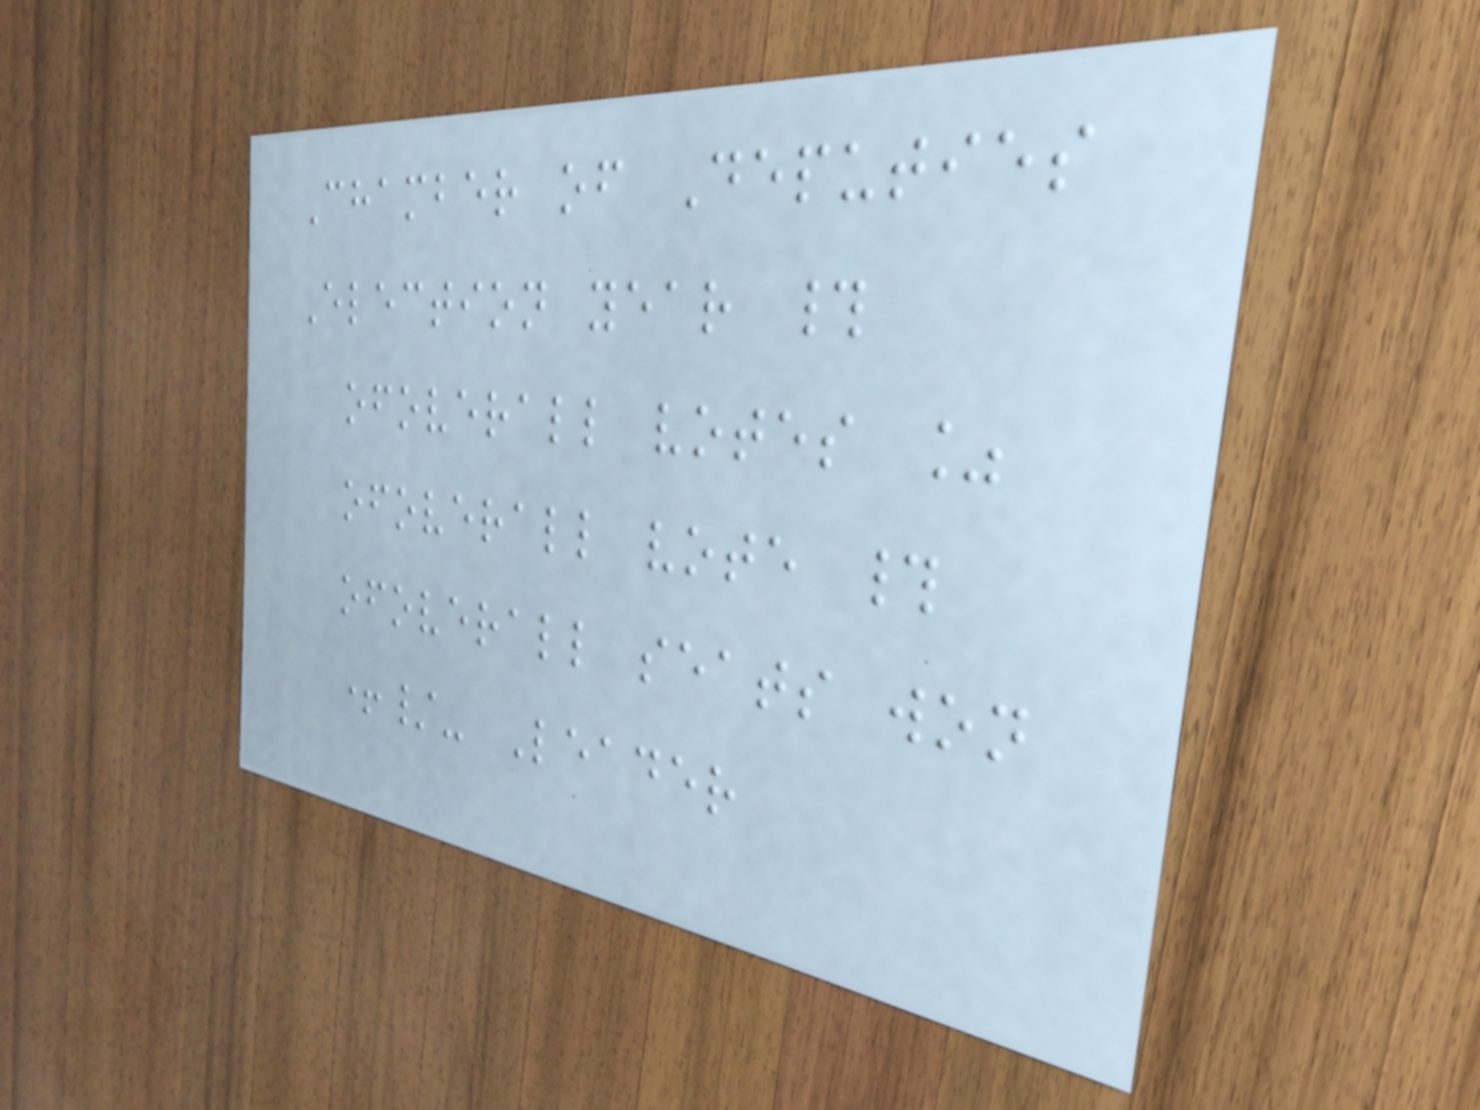Chamber of Deputies
Election year #
ofoverall votes %
ofoverall vote #
ofoverall seats won
+/- Leader
